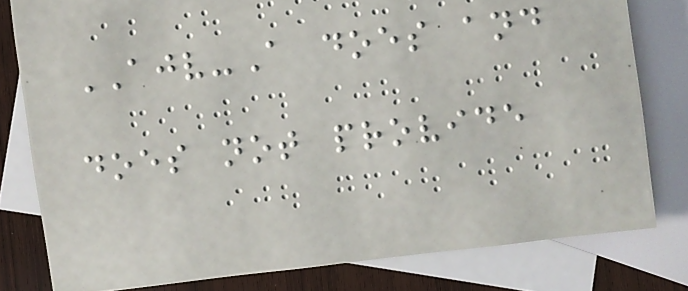AJV-A does and
does not provide
